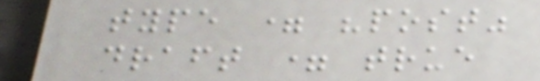type = "post"
draft = true
